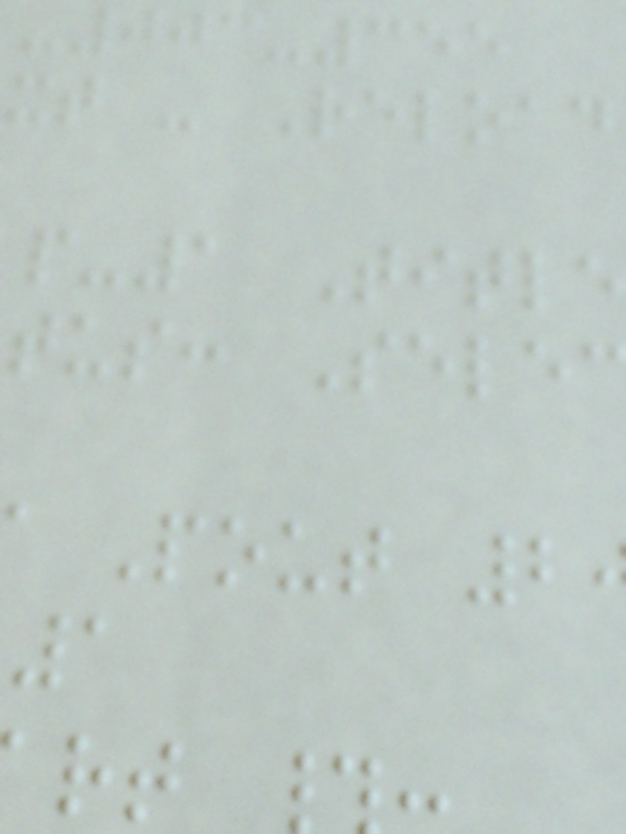-003-355
xt - Reload
p-1 Title
tus: Sele
Pout 2
